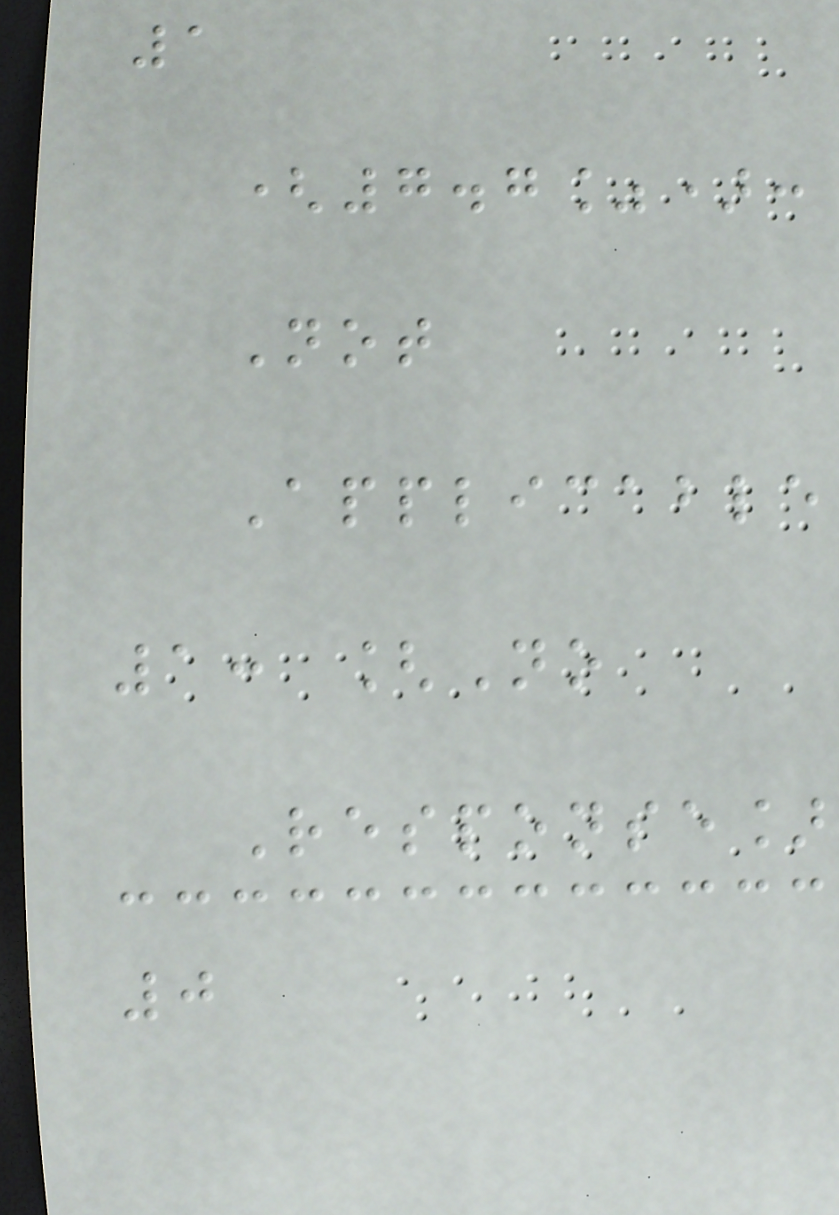1
(7.7%):
Not
Applicable
1: [No
Response]
0
